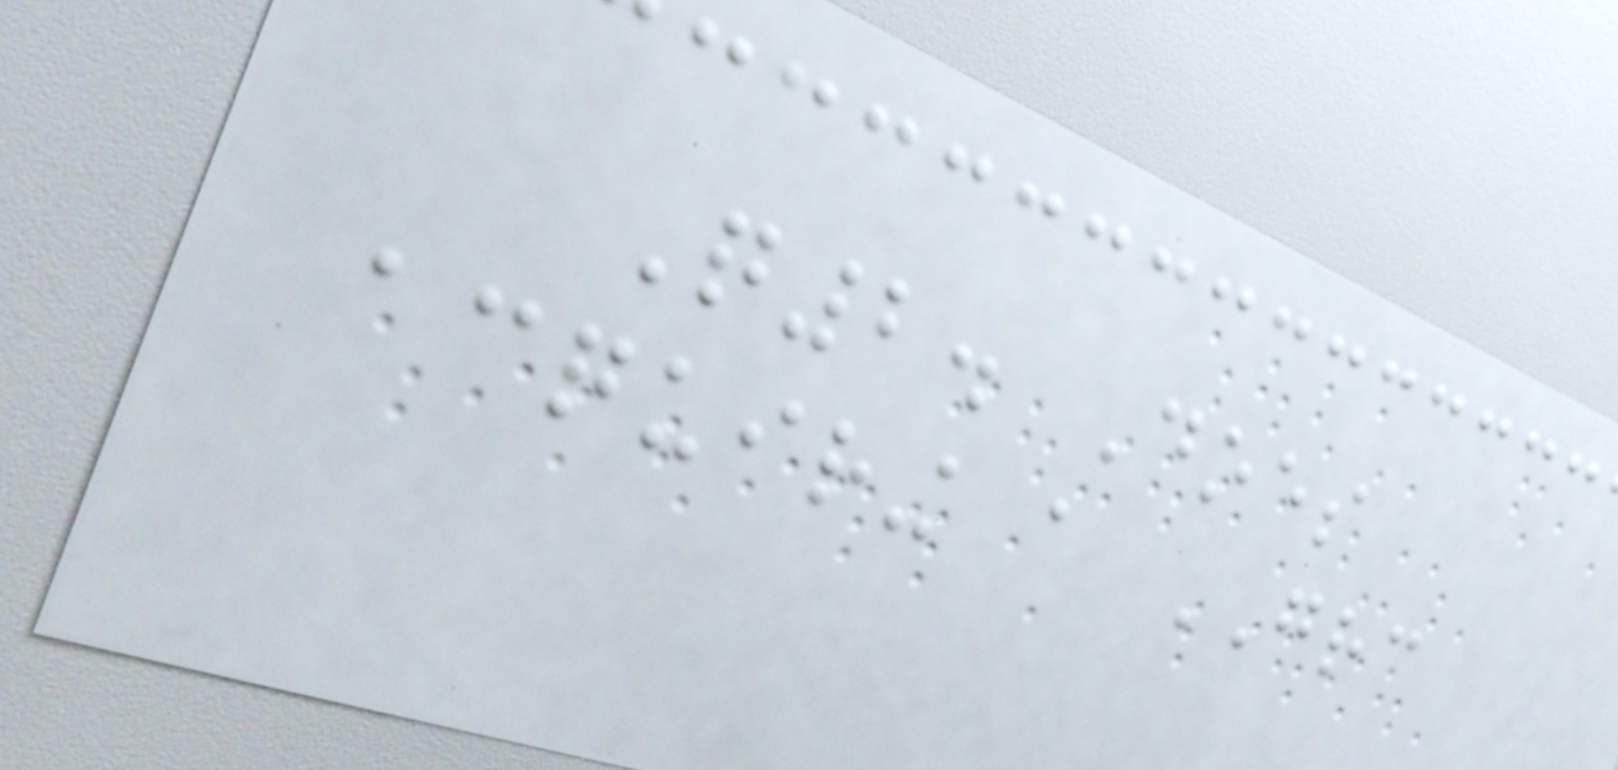Q2. Does
acquiring a GRC
